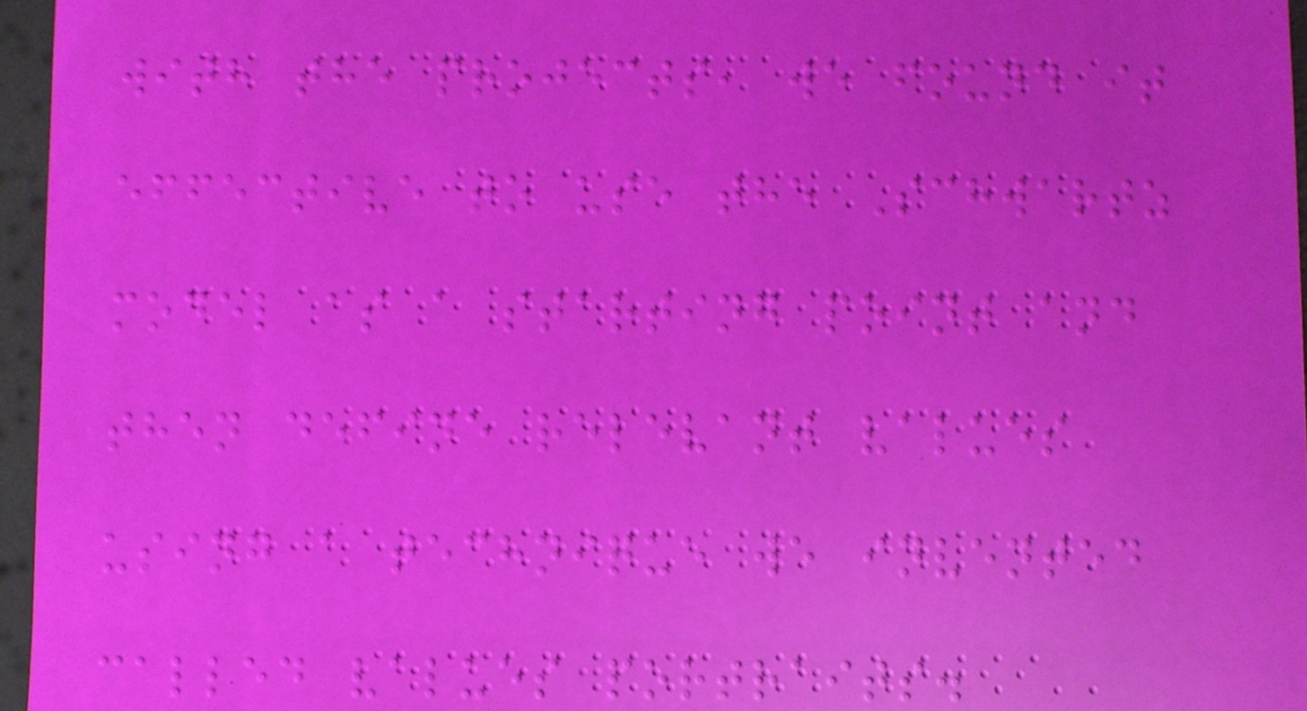with the projects, we found it
effective to use the Schwartz
model as a starting point and
then define relevant values
using a technique we invented
called values portraits.
